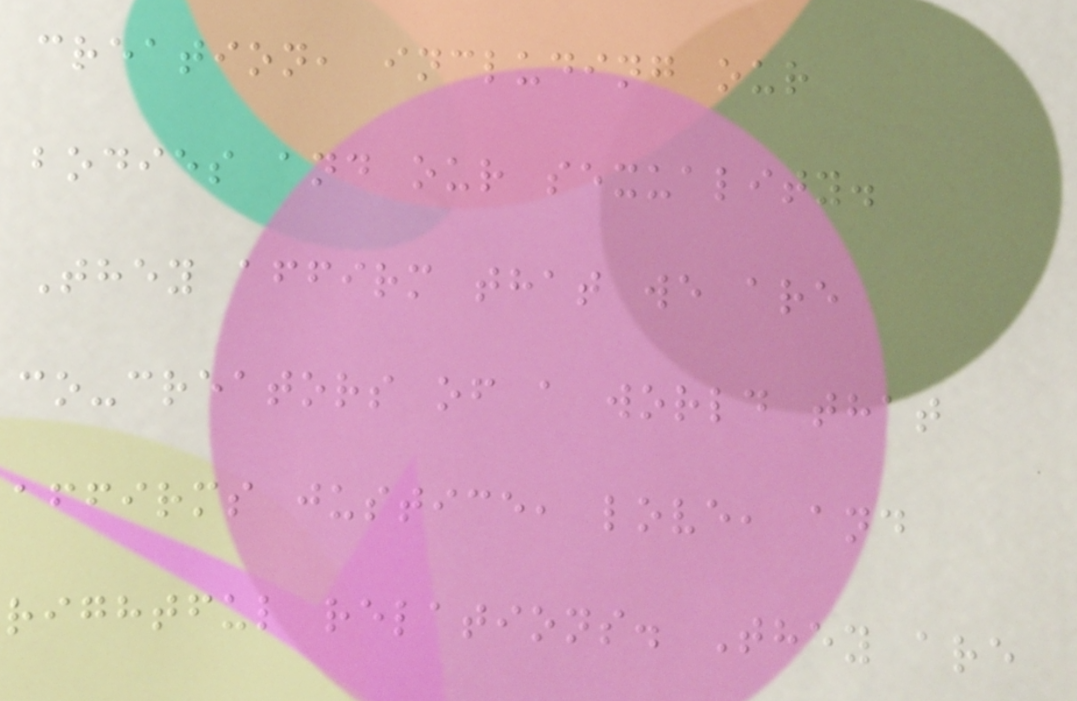creation, including our
bodies and our sexuality.
They affirm that we are
co-creators of a world that
affirms justice, love, and
rightful relations. They are
